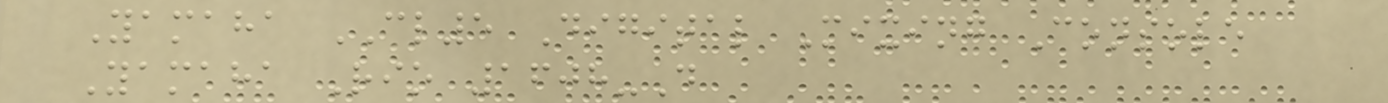Yamaha CL5 Digital Mixing Console
Yamaha Rio 1608-D
